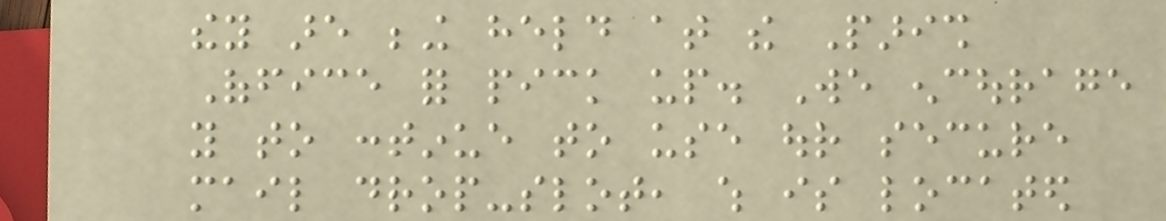they are being held at the Parish
Office for pick up. We encourage
you to continue to use our secure
mail drop-slot, which is located
